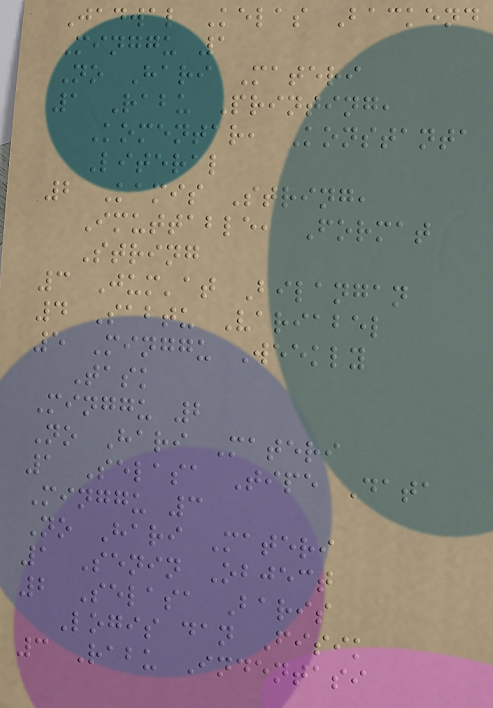Jadwal Kelas Backend
Minggu 1
No Hari Materi
1 Rabu Printing,
Komentar, Konstanta
Literal
2 Kamis String,
Imuttable, Format
String
3 Jum'at Bilangan
4 Sabtu Variabel
5 Minggu Weekly
Task
Minggu 2
No Hari Materi
1 Selasa Tipe Data
Minggu 3
No Hari Materi
1 Senin Object
2 Selasa Baris
Logis dan Fisik
3 Rabu Indentasi
